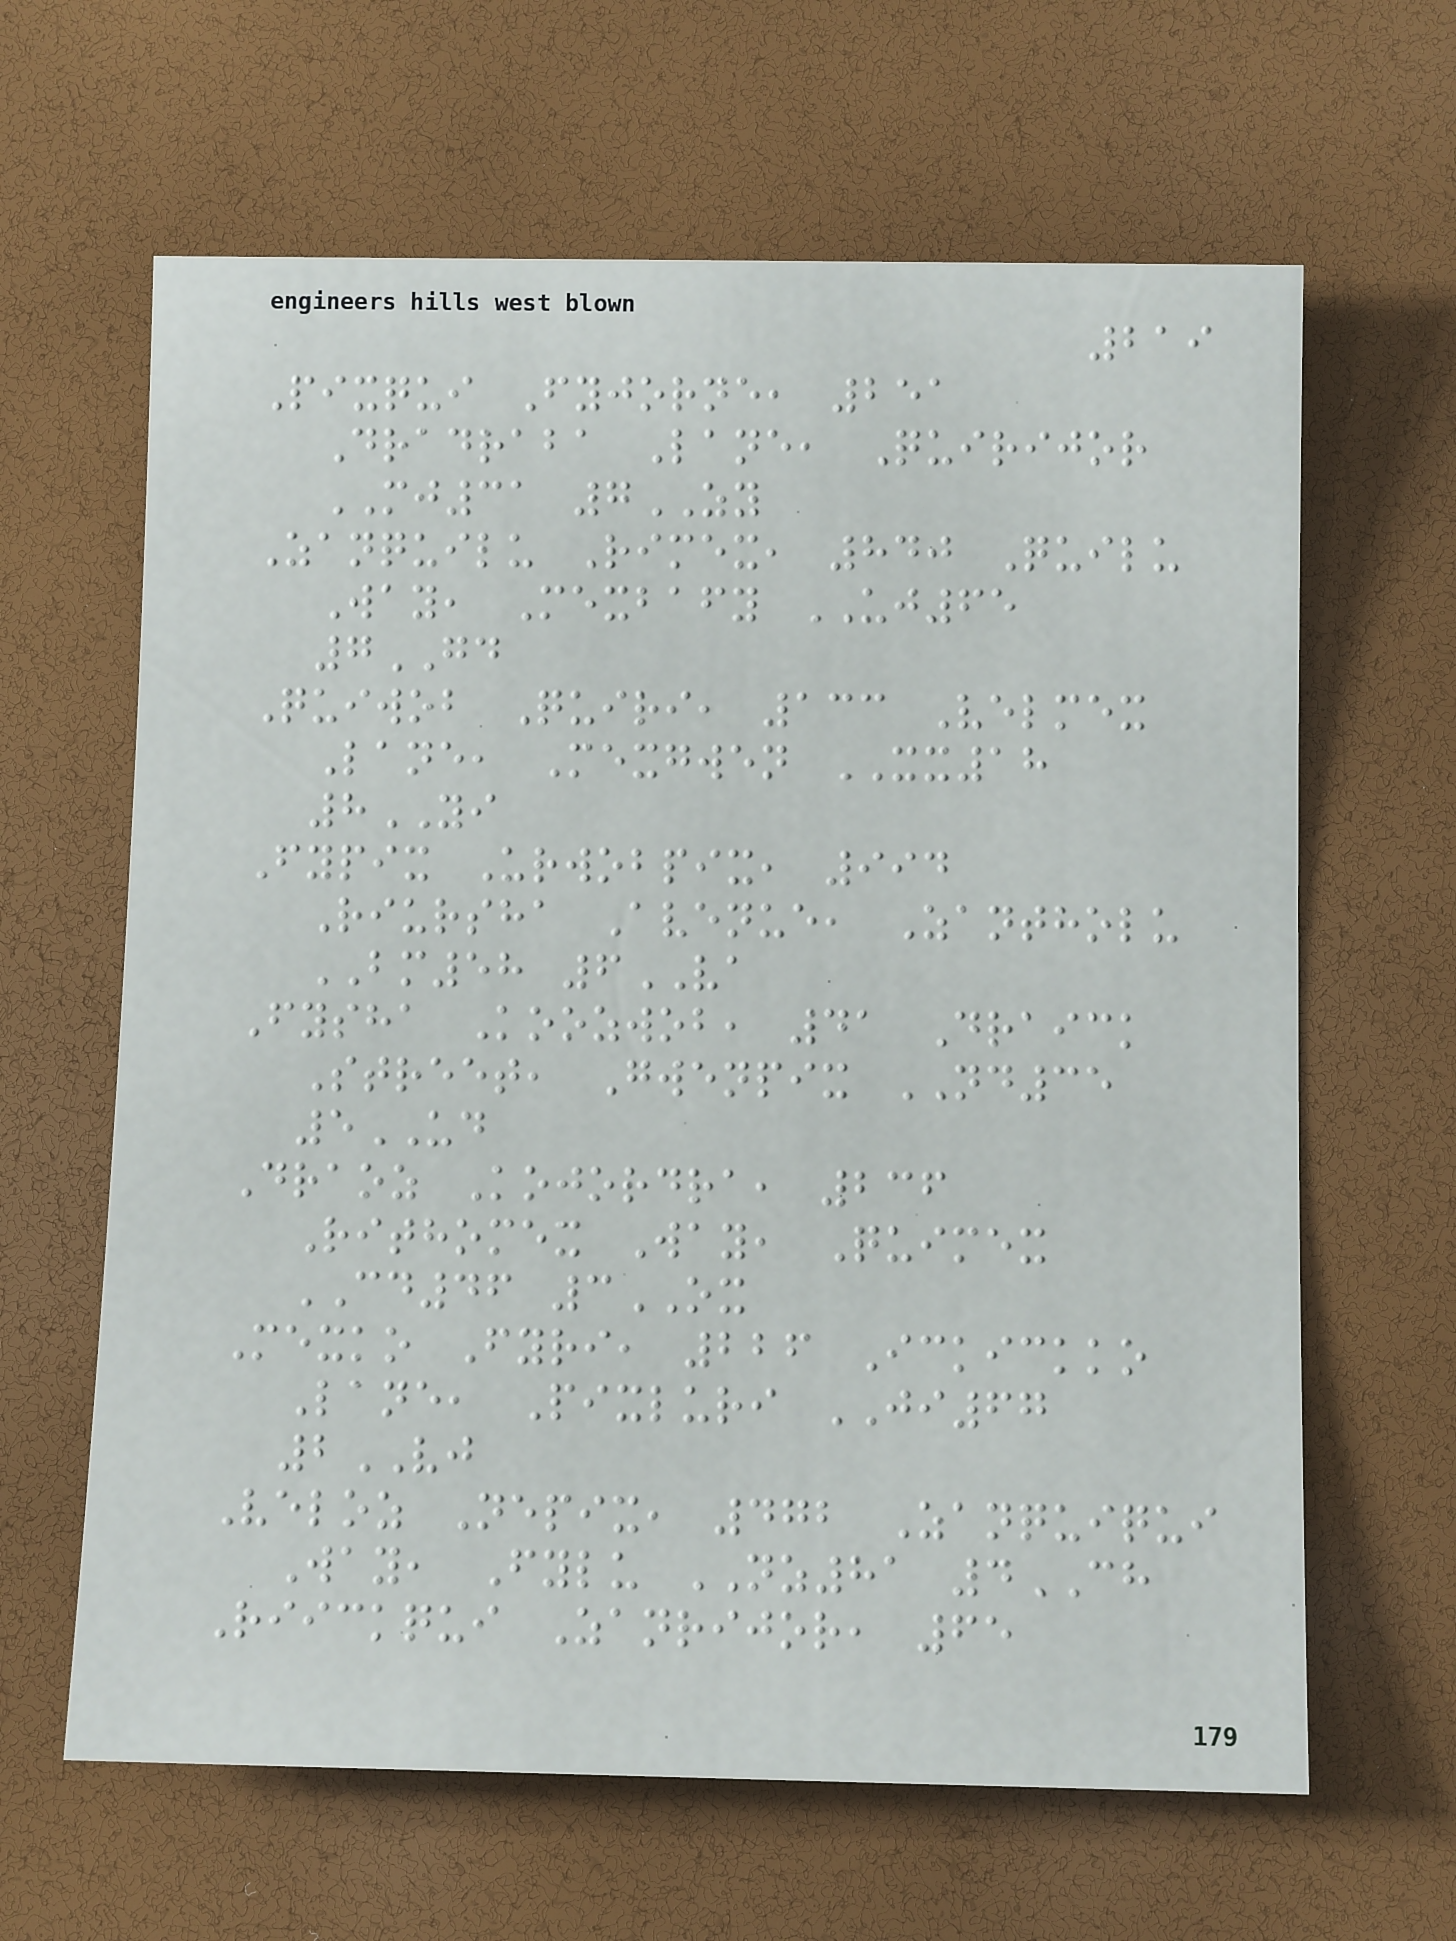219
Pixqui Fyjorne, 251
Dradraba Lane, Quirijor
MJ31 7ZY
Zanquilu Rimex, 840 Quilu
Way, Mexbafy UJ65
7GD
Quiwob Quiri, 133 Velmex
Lane, Mexgwen XX18
8YI
Fypix Urwobpix, 994
Riursha Avenue, Zantholu
BM58 6VA
Fysha Koozwob, 41 Draick
Street, Gwenpix ND35
5UD
Draoz Kojordra, 236
Rithomex Way, Quimex
CD46 3OX
Mexko Fyri, 226 Ickickko
Lane, Pixluri JI67
2VJ
Veloz Nepix, 472 Zanquiqui
Way, Fylu NZ81 4CH
Riickqui Zanrijor, 65
